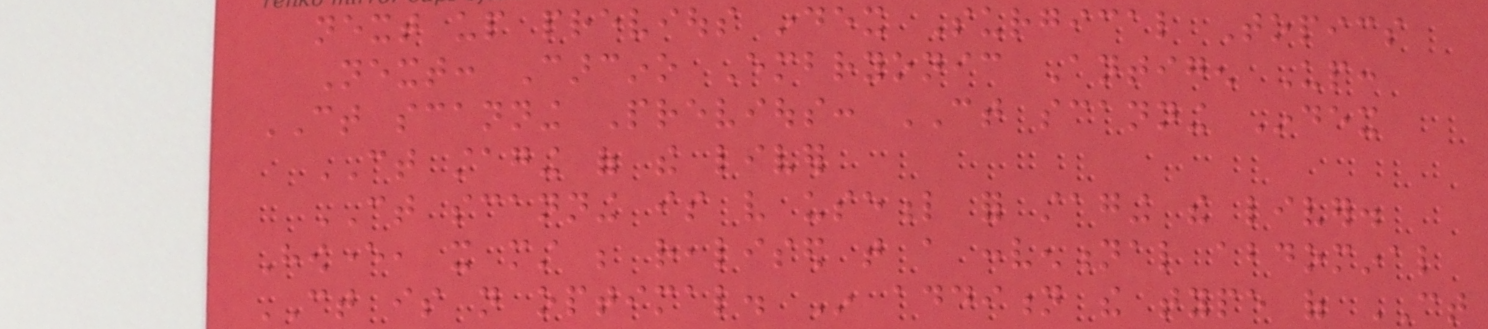next up previous index Surgical Topics
Next: Carcino Embryonic Antigen Up:
CT scanning Previous: CT scanning Index
CT staging of the liver
CT scanning is very useful for staging the liver.
However, it must be realised that a conventional abdominal
CT is not optimal. In addition the type of CT
